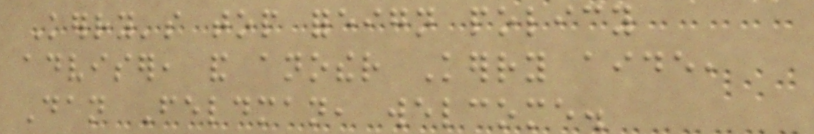Kerry's top foreign policy
adviser, and another Kerry aide,
Dan Feldman, welcome.
